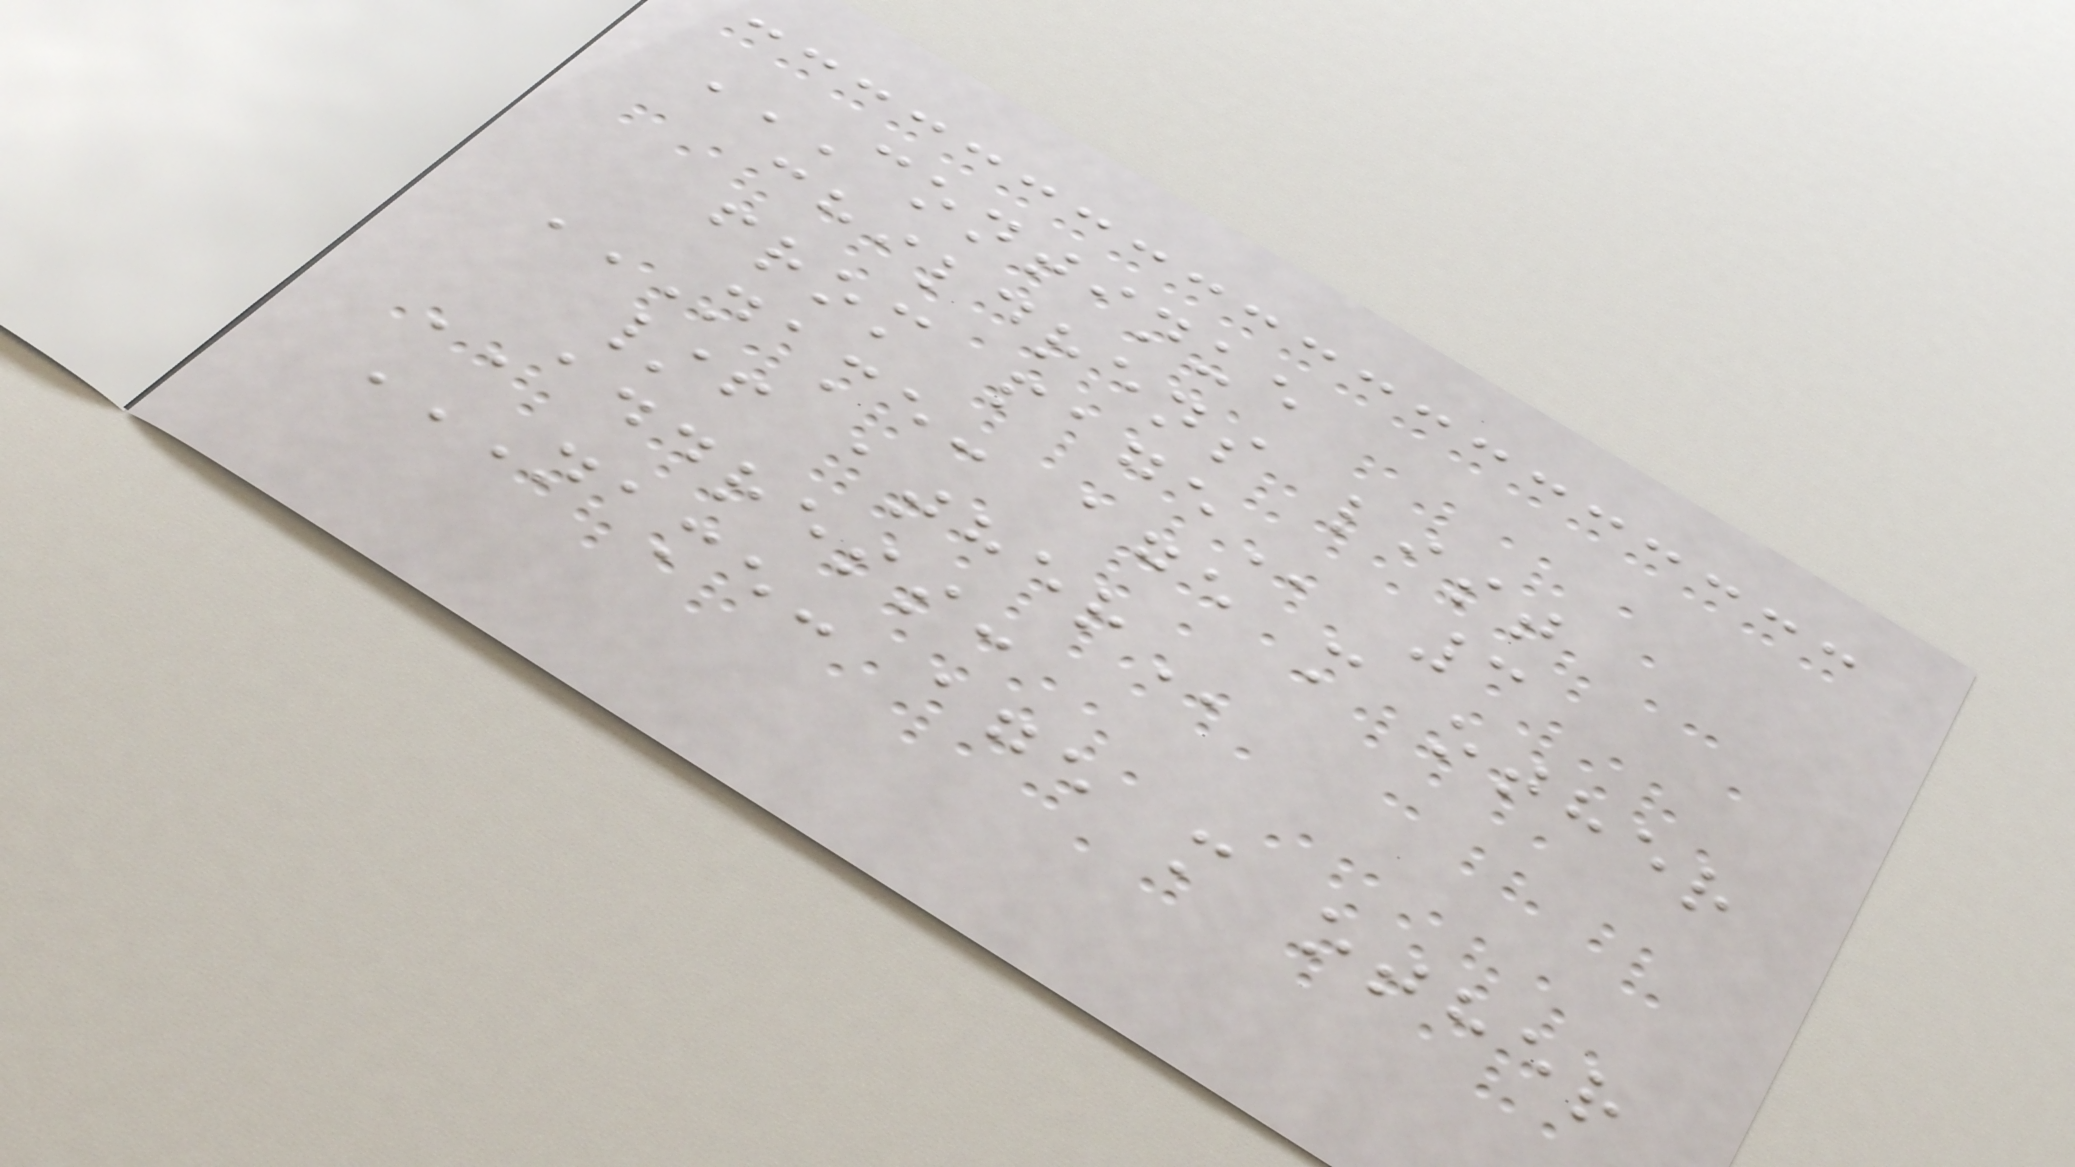CONTINUE
CHILDRENS LIST
FROM PAGE 3
NAME: AGE M OTHER
/F ATHER
ADDRESS:
NAME: AGE M OTHER
